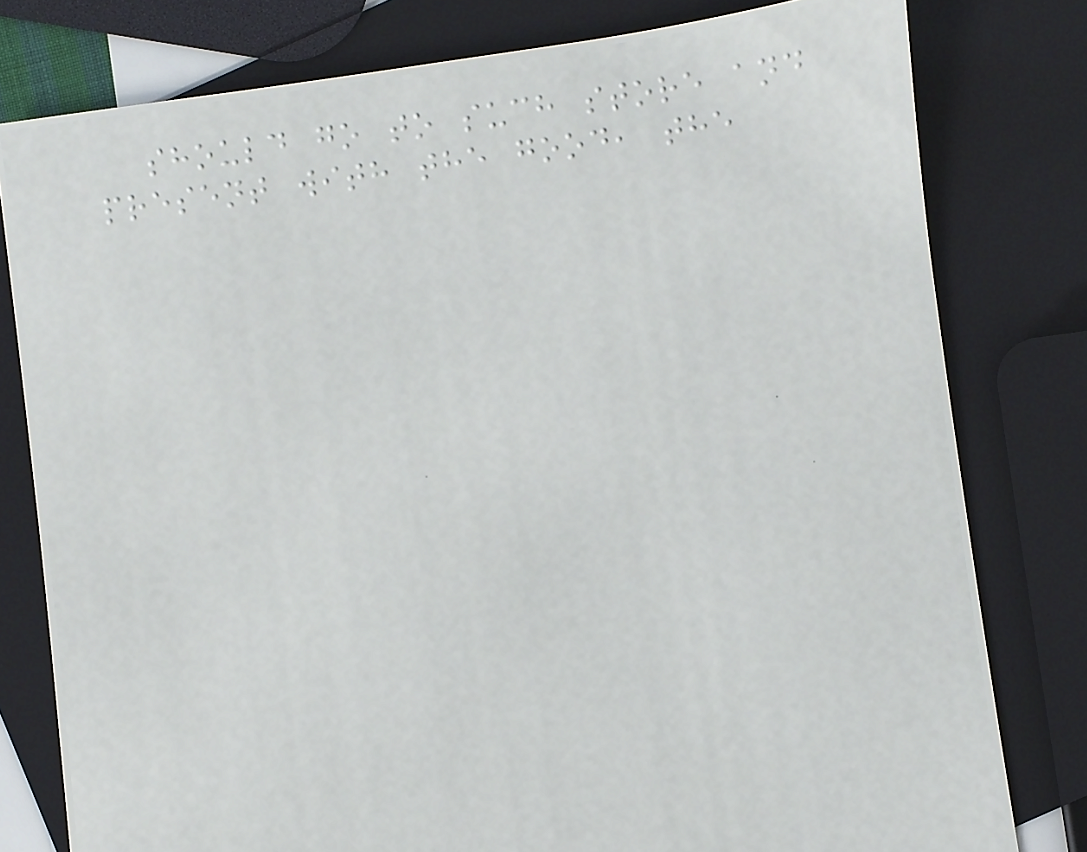should go to such store and
present with the good, the
